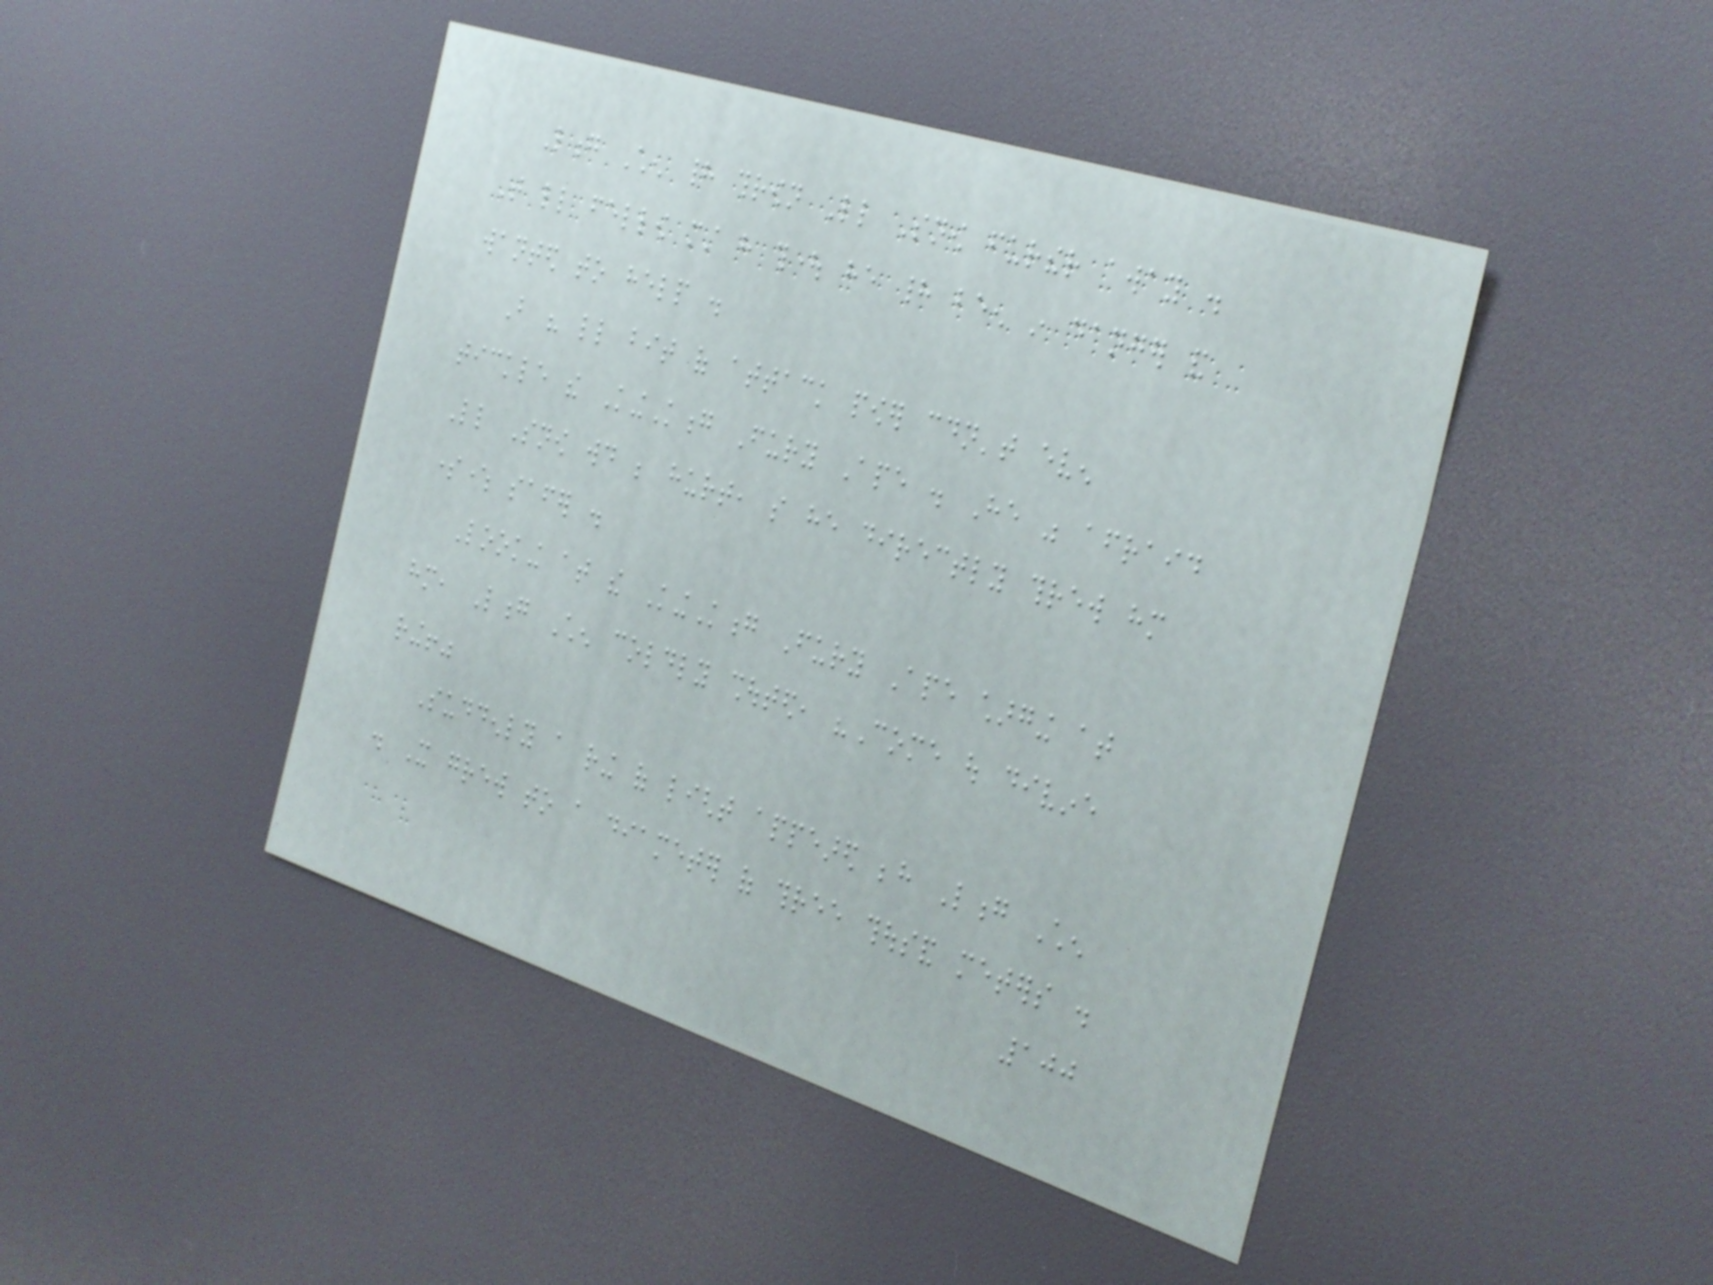Long Chen had thrown Little Snow further away .
That little fellow must have thought he had been in danger and
wanted to help .
But his little bit of attack power couldn't even
tickle the KingKong Fury Ape . He was afraid
Little Snow would be hurt, so he directly threw him
somewhere safer .
Looking at the KingKong Fury Ape charging at
him, Long Chen coldly shouted, "Come out divine
ring!"
Suddenly a ring of light appeared behind Long Chen
. It grew to a diameter of three thousand meters .
100
